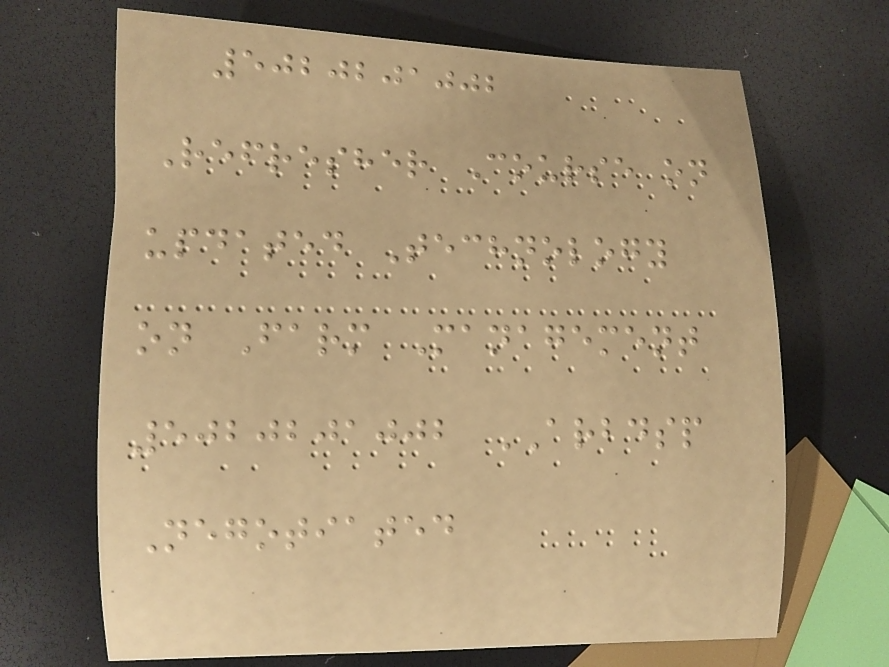5020201002
Refresher Course on
updated Technology
on Farm Management
5020201002 ARBDSP
Negotiated
